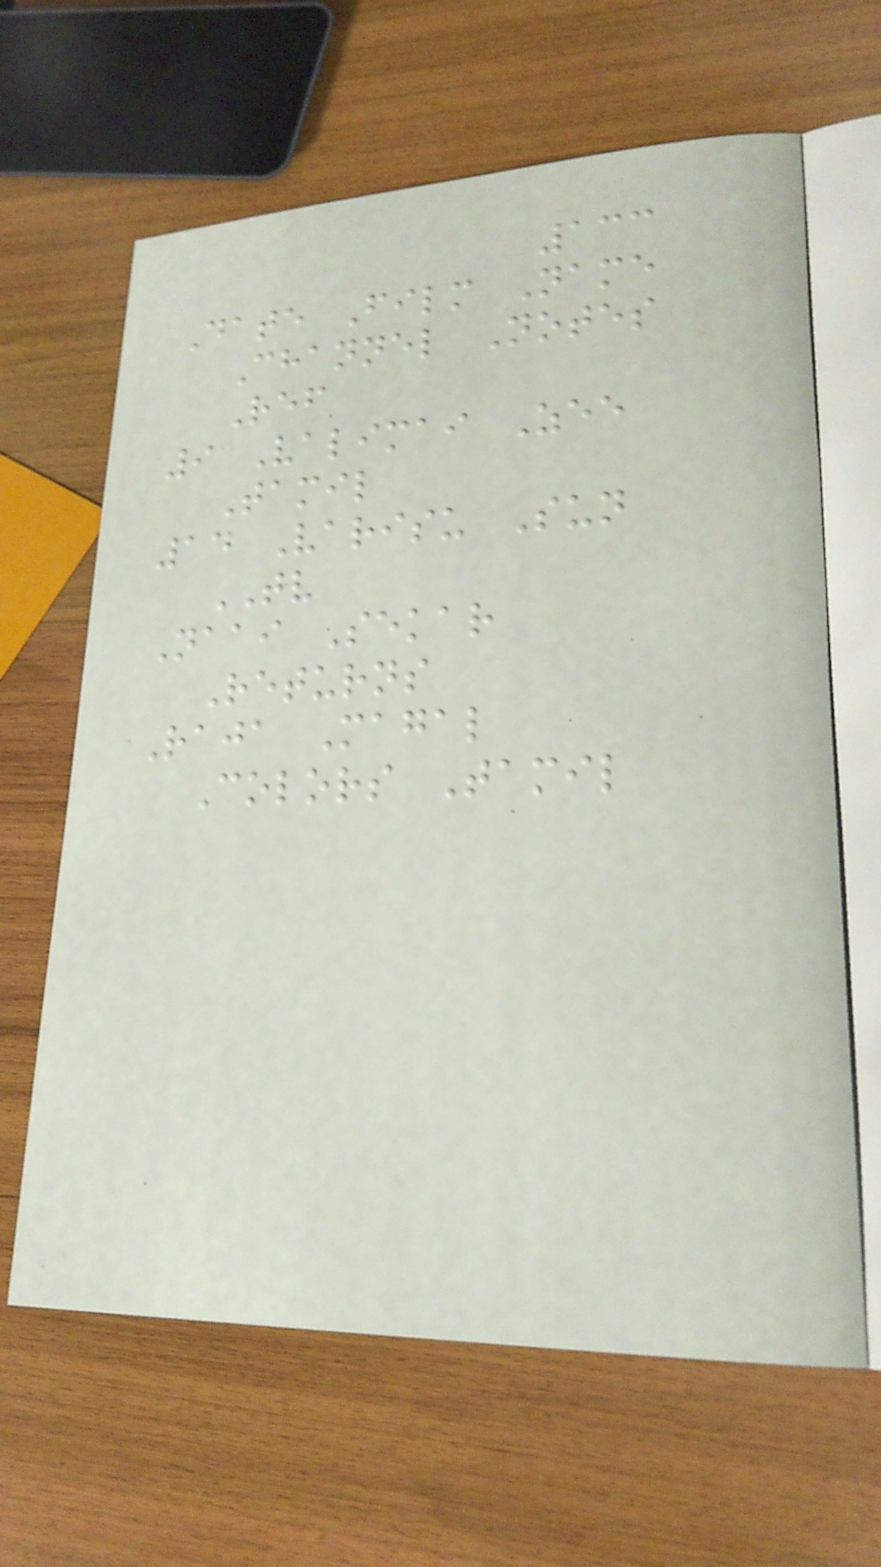133
Date Film Name
Channel Notes
Ref
9 Valimai Zee
Tamil
14 Varisu Sun
TV
Naai Sekar
Returns
Raja Magal
Colors Tamil
